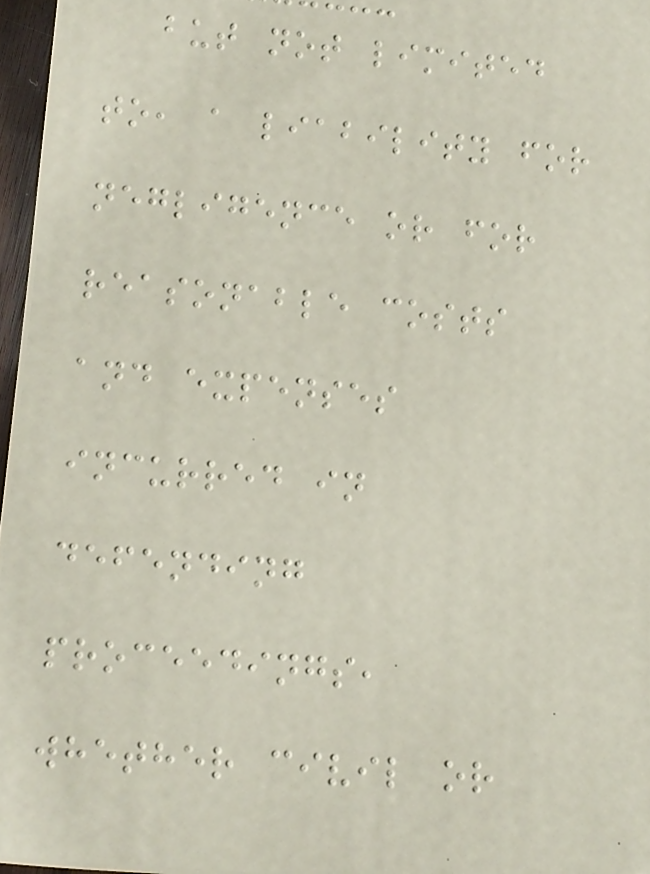but not limited
to, a liability for
negligence or for
reasonable costs
and expenses
incurred in
defending
proceedings,
whether civil or
